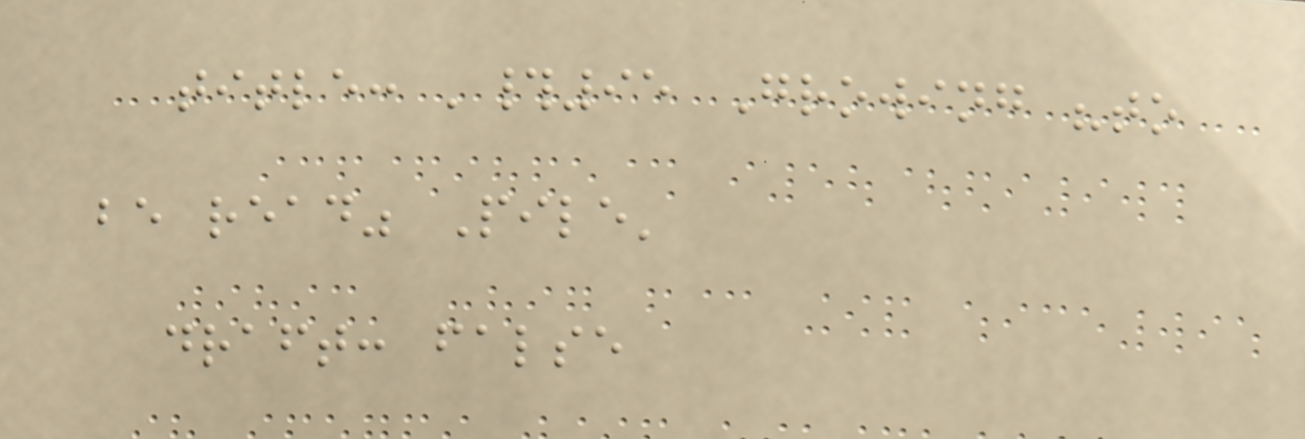title: '#95 Growing "to
be read" Pile'
draft: false
